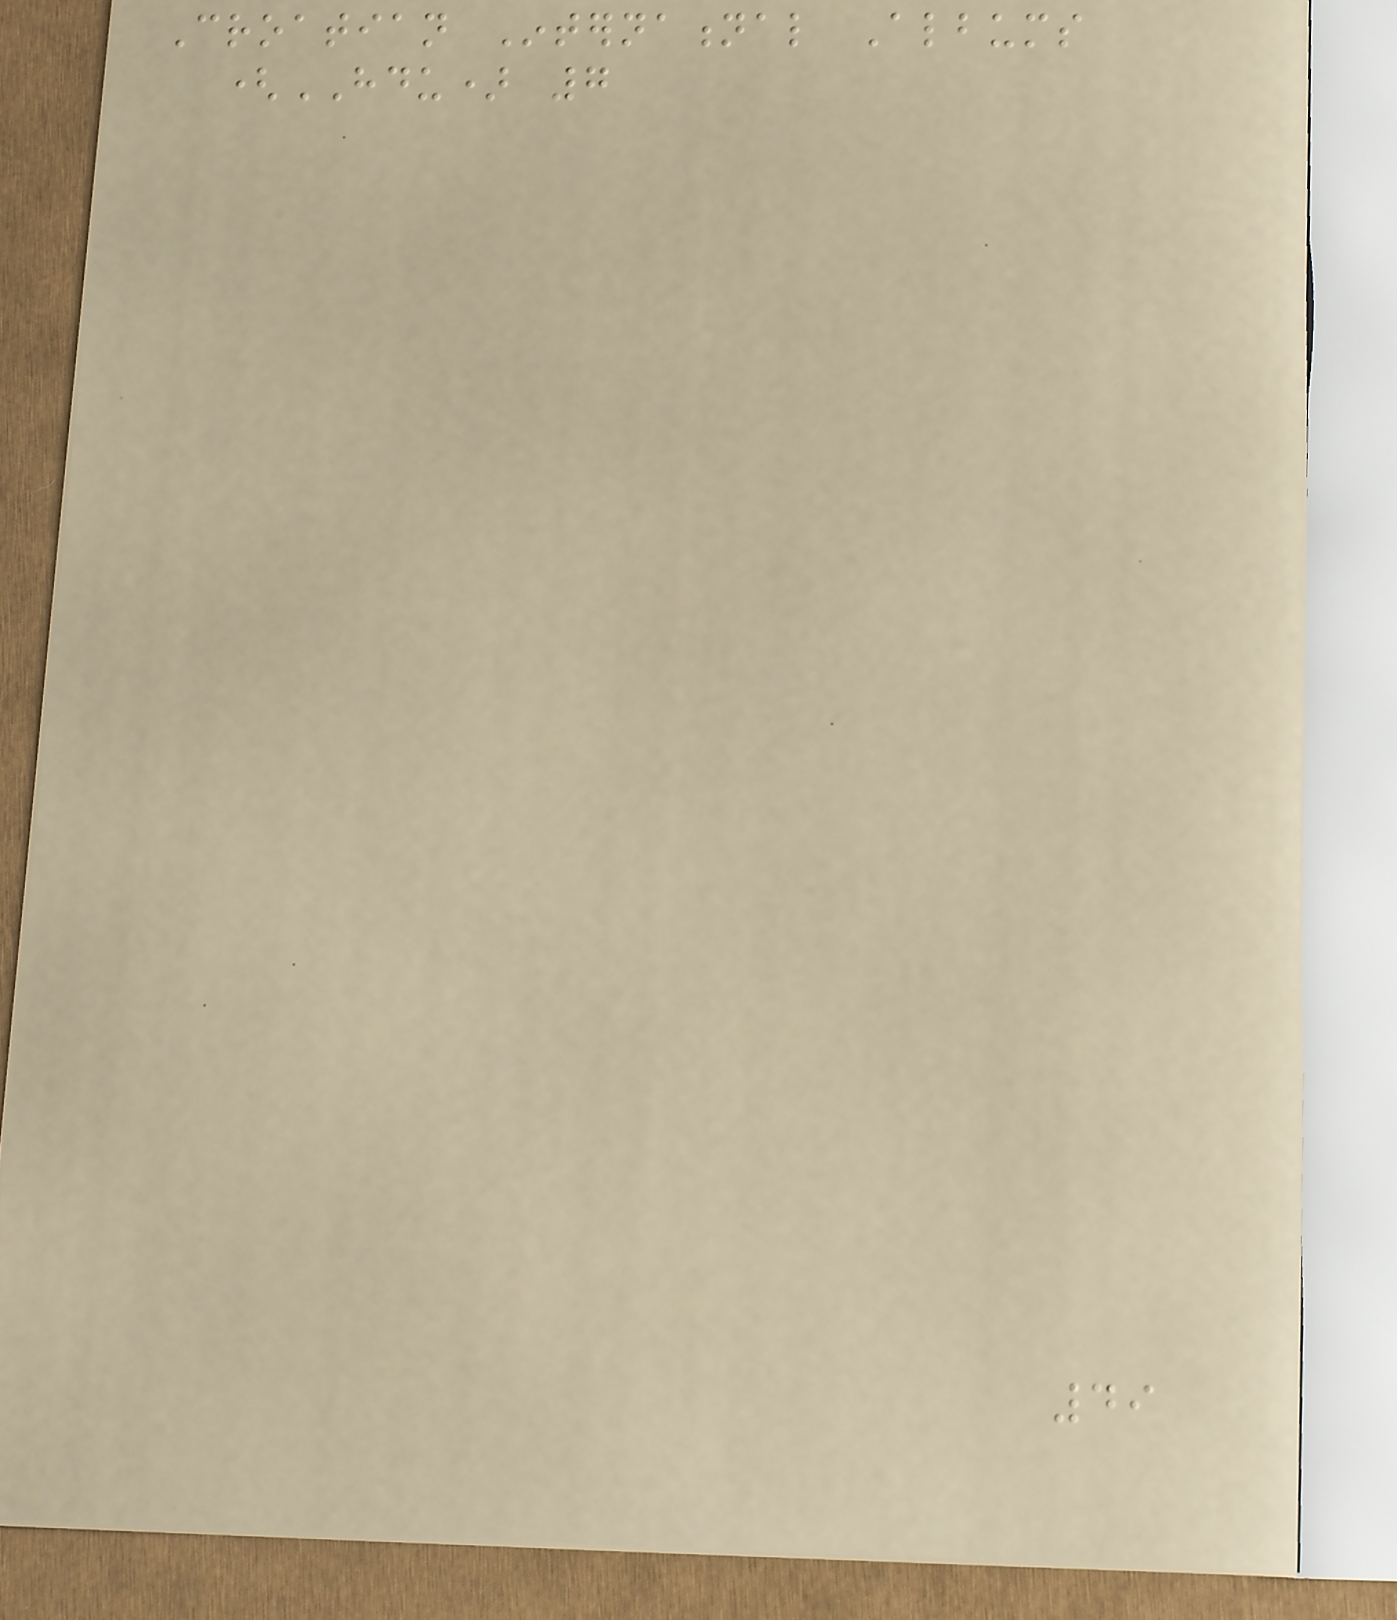Croatian International Albums
(HDU) 7
49
